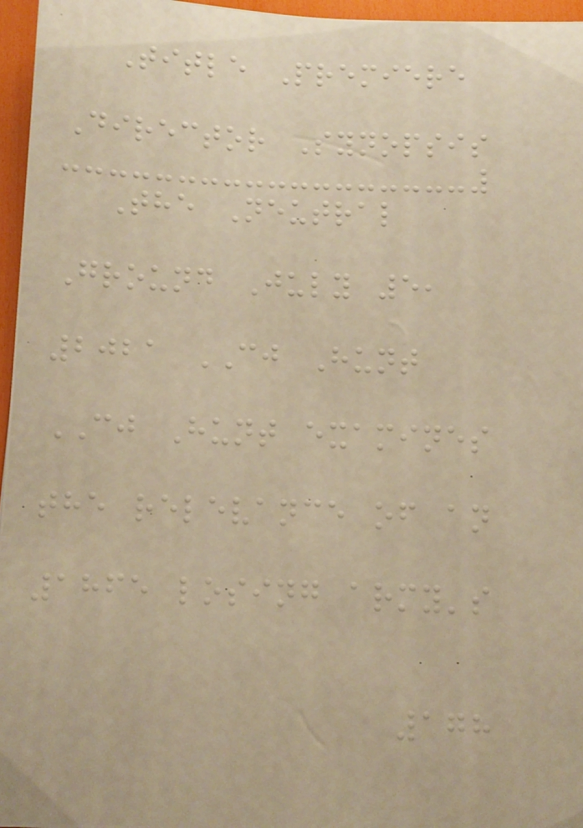Title Premiere
Director Synopsis
The Neutral
Ground July 5,
2021 CJ Hunt
CJ Hunt examines
the relevance of an
1865 losing army's
178
